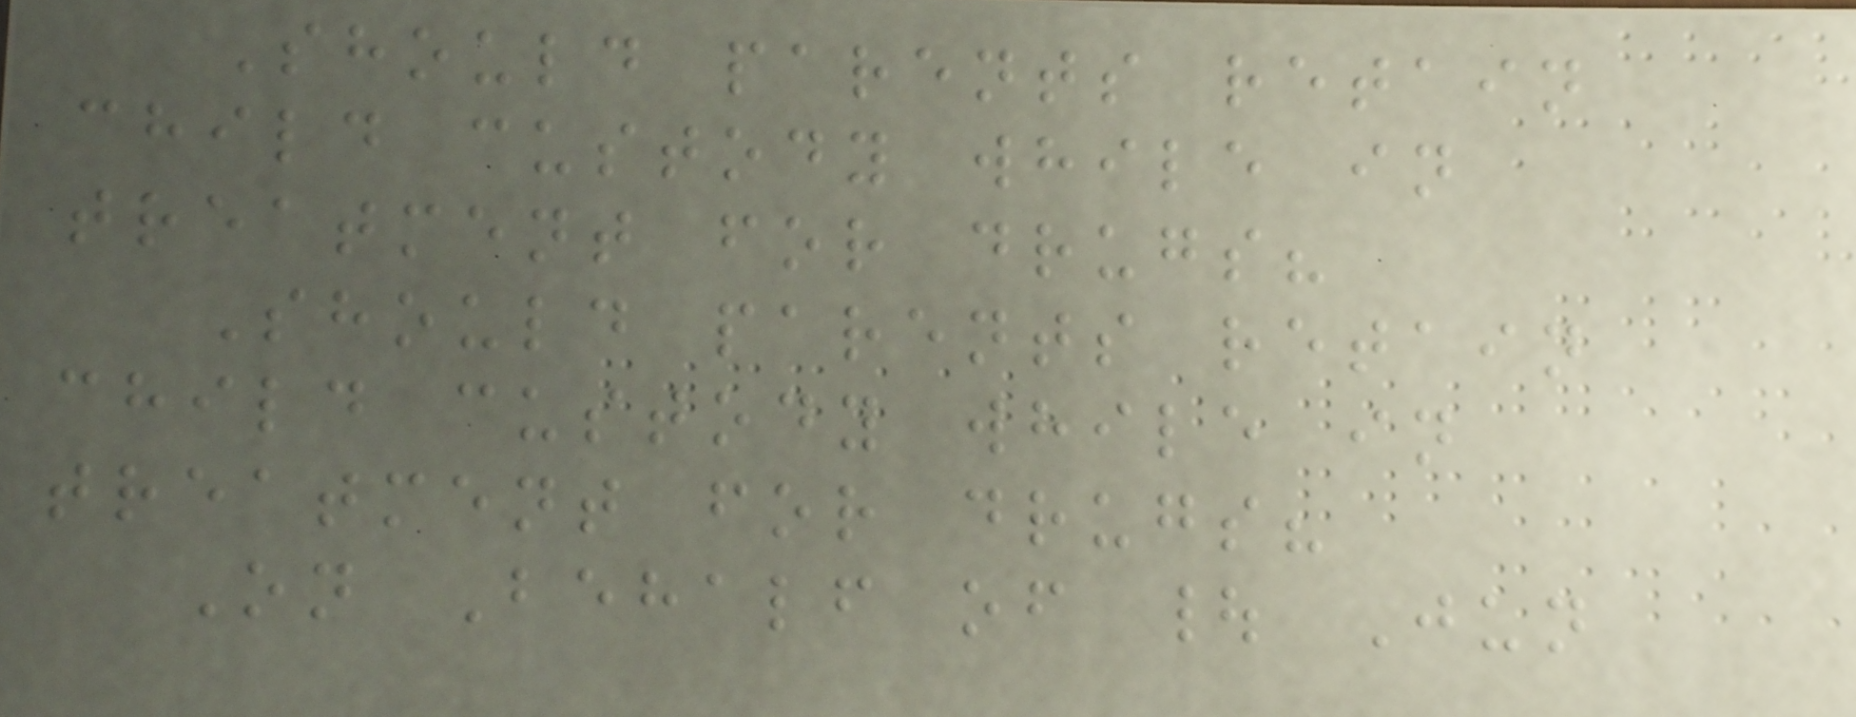Should parents retain
child custody while in
treatment for drugs?
Should parents retain
child custody while in
treatment for drugs?
On Behalf of | Jun
